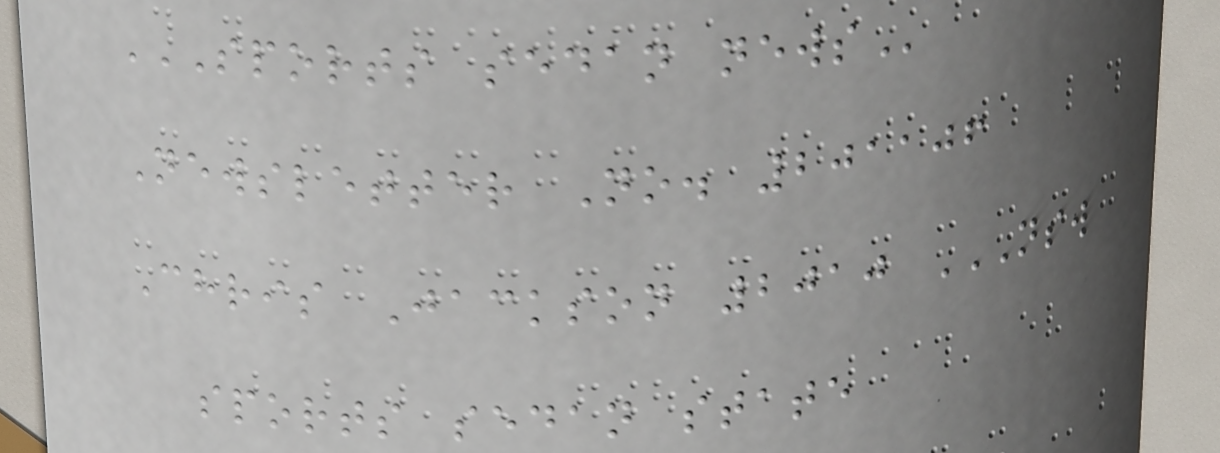SPORTS SEDAN NEWS
Newsletter No. 201106
Chris Jackson 2010 NSW
SPORTS SEDAN STATE
